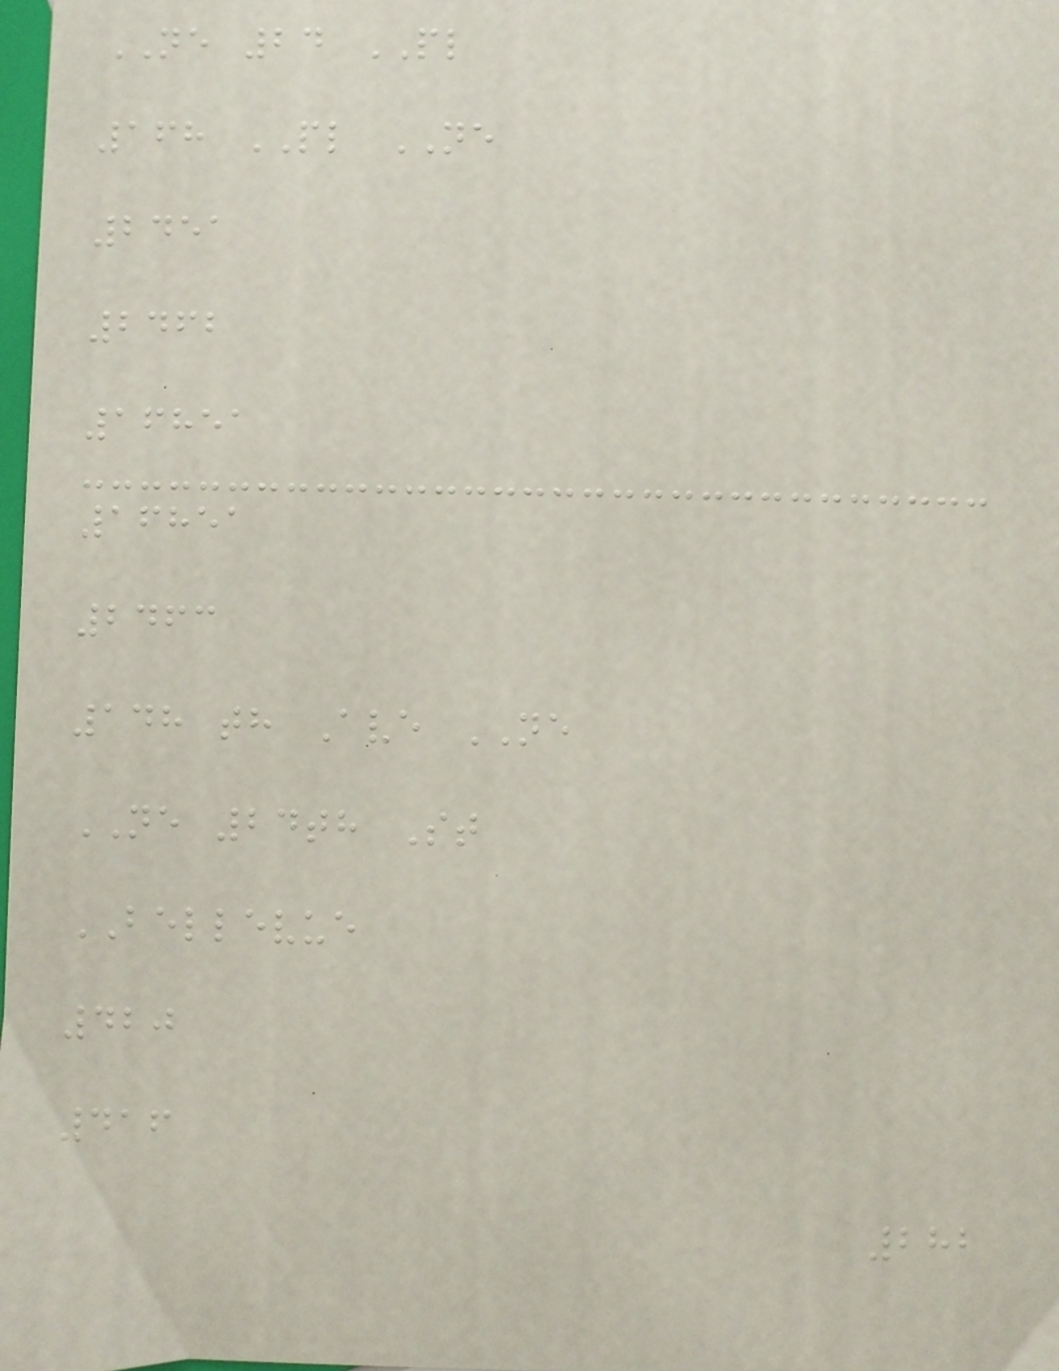NE 24 PL
168 PL NE
2451
2462
16851
16851
2463
148 th Ave NE
NE 24th St
BELLEVUE
420
416
282
